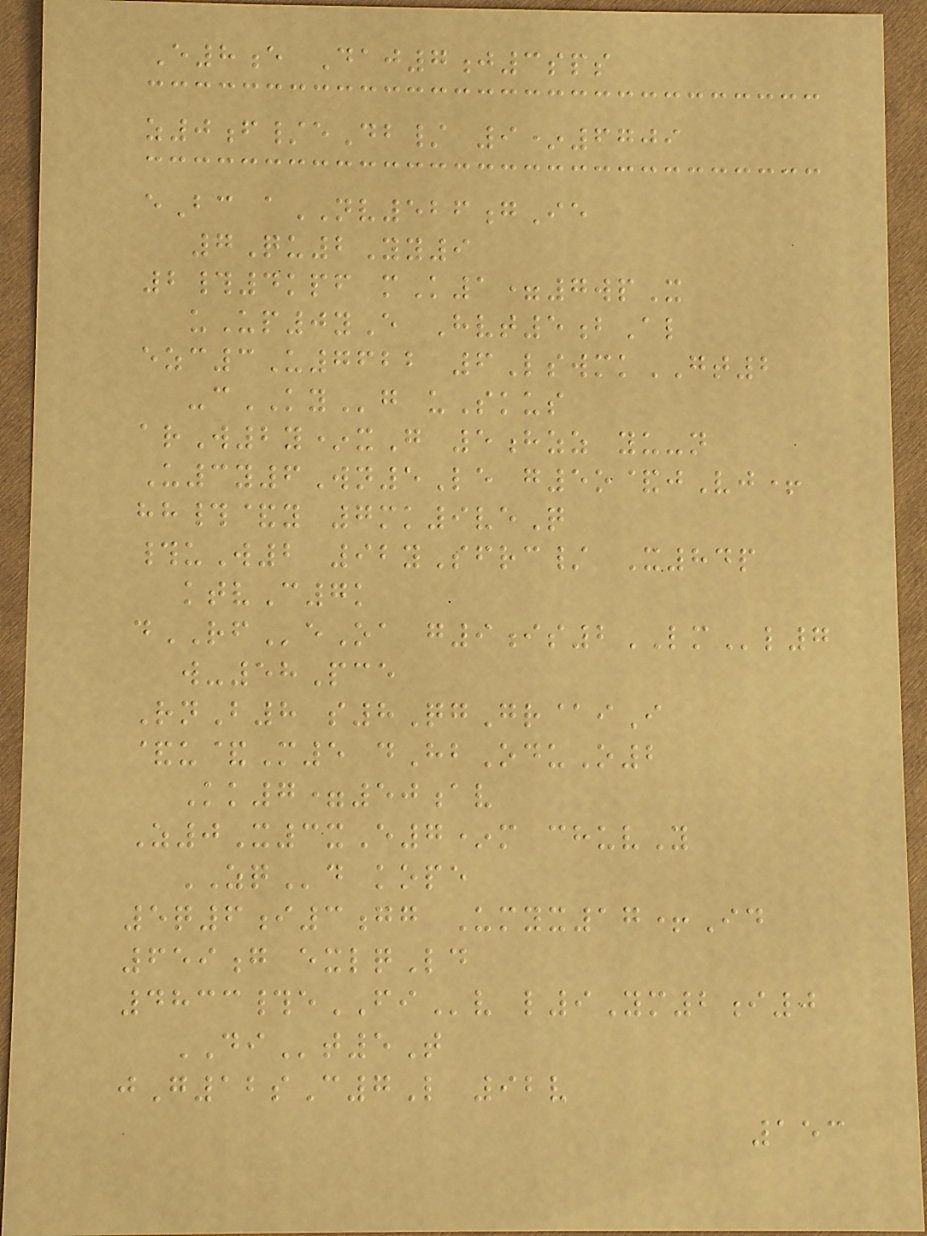E8e Daj7j3sps
z0f/eDb/ 9*6709
eBc aNV526gIe
7Qu2Yy9
2#4kpf mK1=7wpX
uUp0yE Hvt5bAl
ezc3U7622 6LswmkGT2
-cKYg uSkus
arW2y*xG 5hzz yu-n
U3y6Wn5Le g5o&jVj+
hh#&y 7mk9veQ
#uW2 92ySfrc/ X84p
ktvC7k
dRFeOa g9is2LMl7
w-58Pce
RnB8 s8QgGr@iI
&u&M5 dHbOduO2
Kk7=50av
Z0X3xE7*m chuvY
ZQd kope
5q6i3gg Umyx17+Id
659g exlqLd
4833#eFIv l9Ym2i0
DIt5T
jG12sC7L 92v
153
